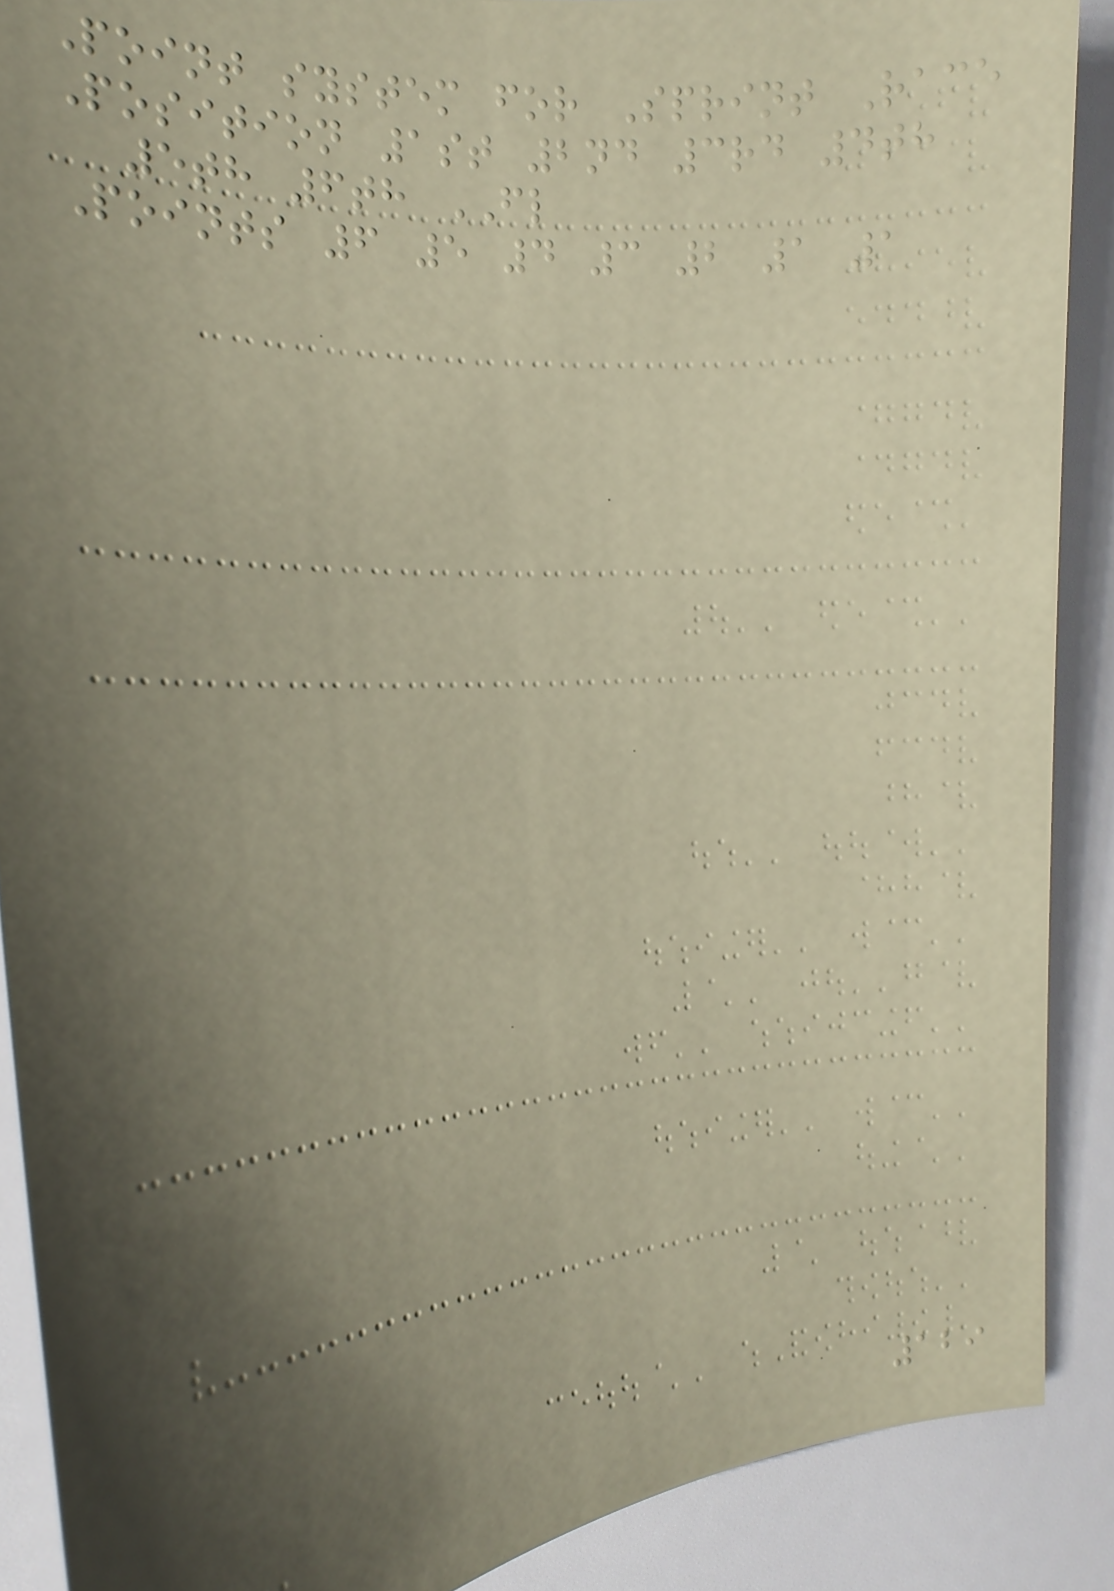Point system for Sprint Race
Position 1st 2nd 3rd 4th
5th 6th FL
Points 6 5 4 3 2 1 1
129
